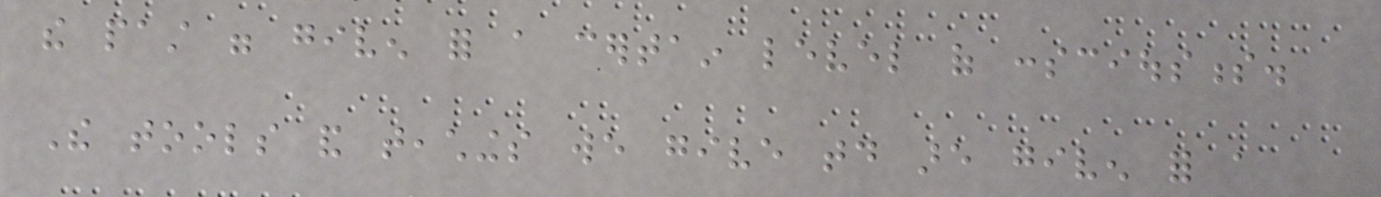the past were given for a certain level of consciousness.
The tools and teachings we give today are given for a
